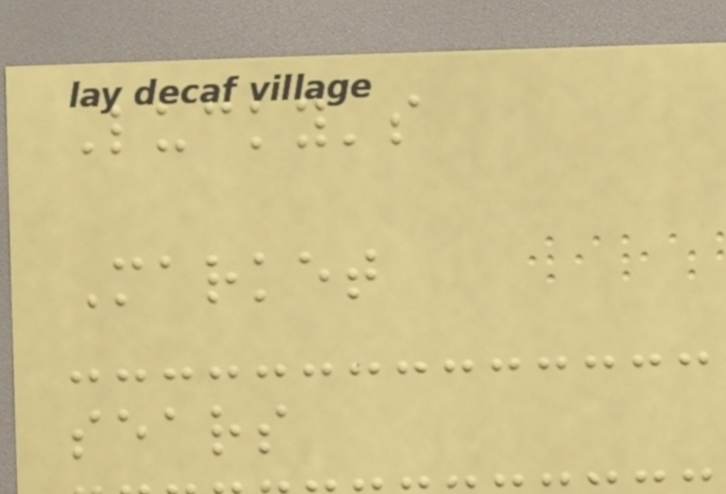Lucky's
Market
sears
